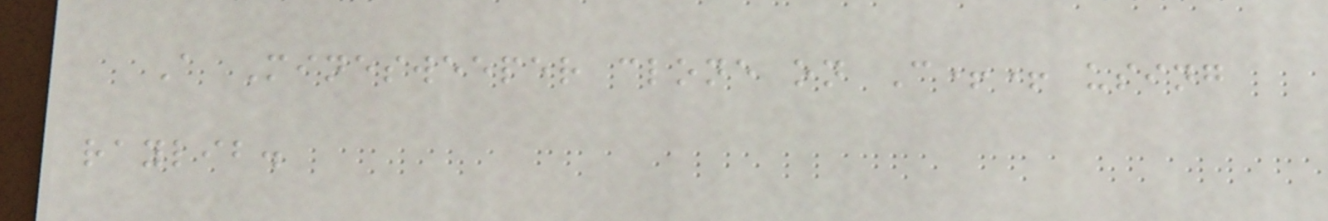A Minesweeper clone on C++ using
raylib.
